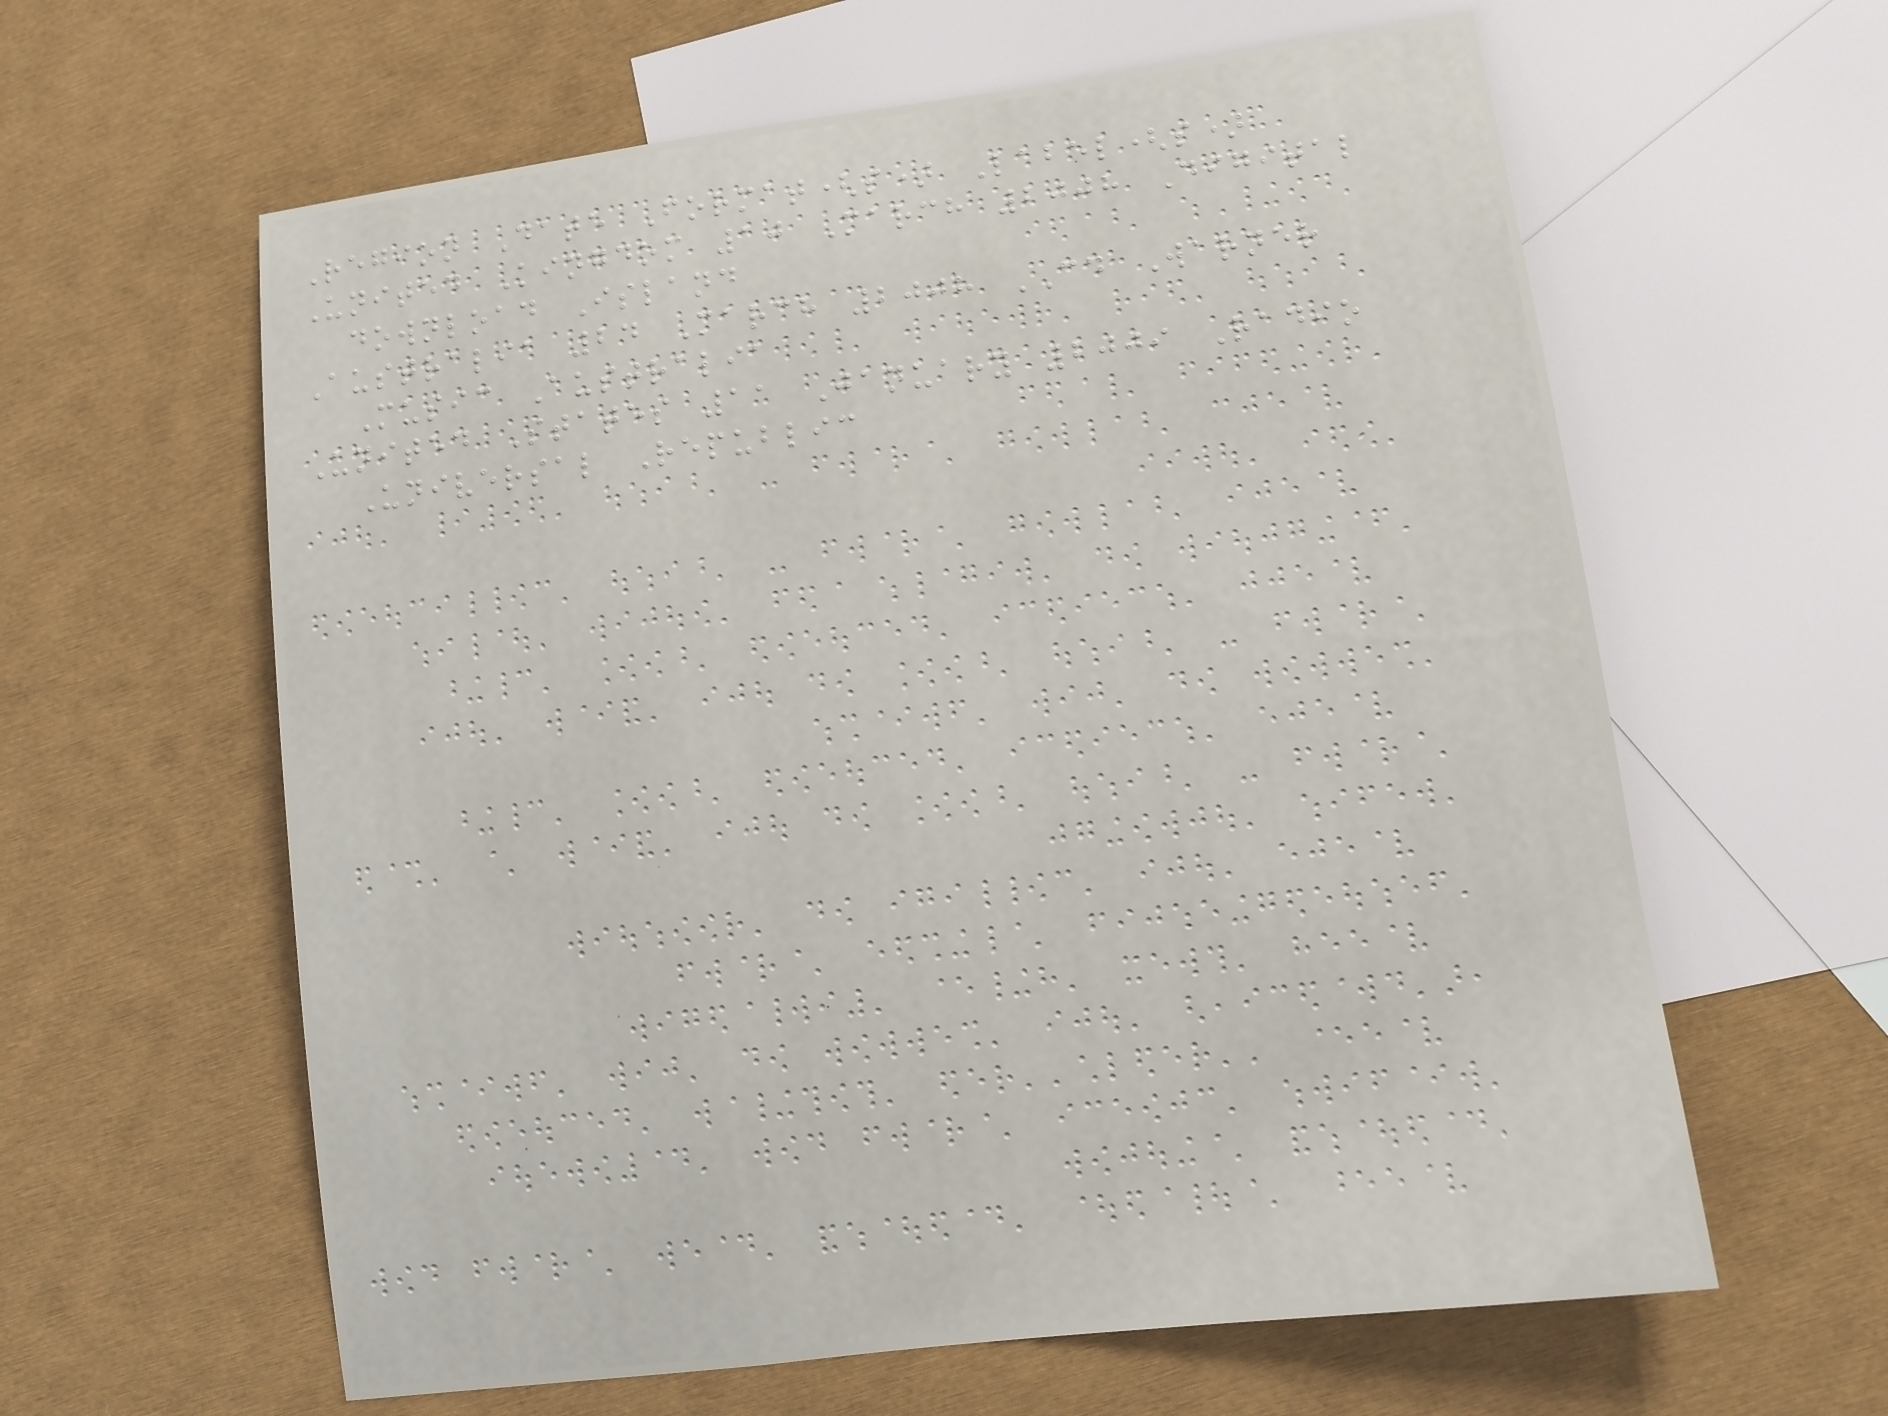Region Date Format(s) Label(s)
United Kingdom 10 March 2008 Digital
download Island
Australia 24 March 2008 CD Warner
Music Australia
United States 11 January 2009 Radio
Universal Republic
